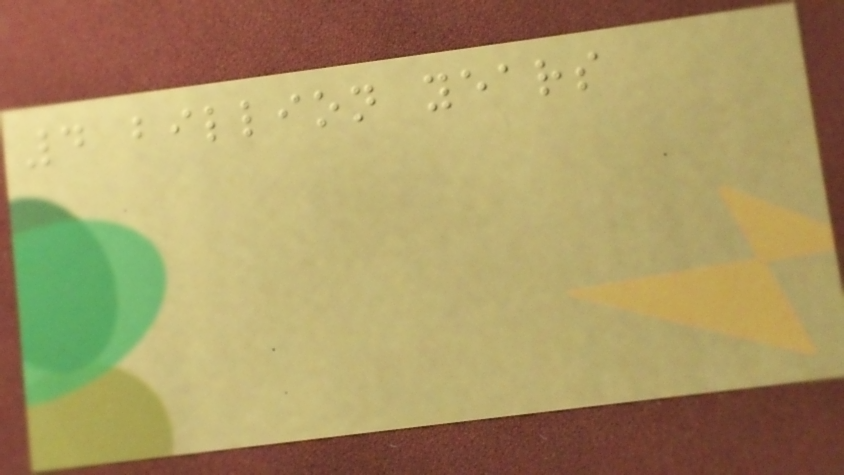4 billion years
